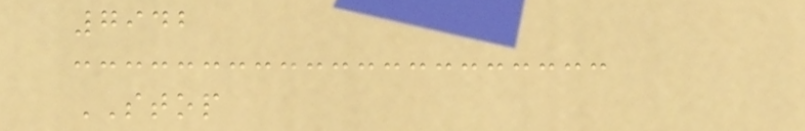7942
STOP
